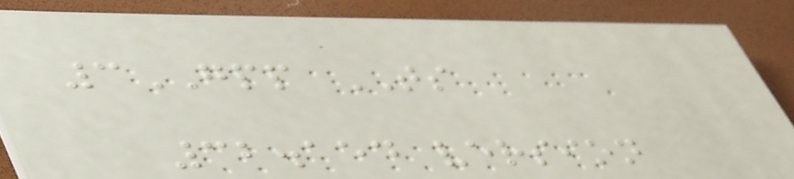3GPP TS
32.154 version
